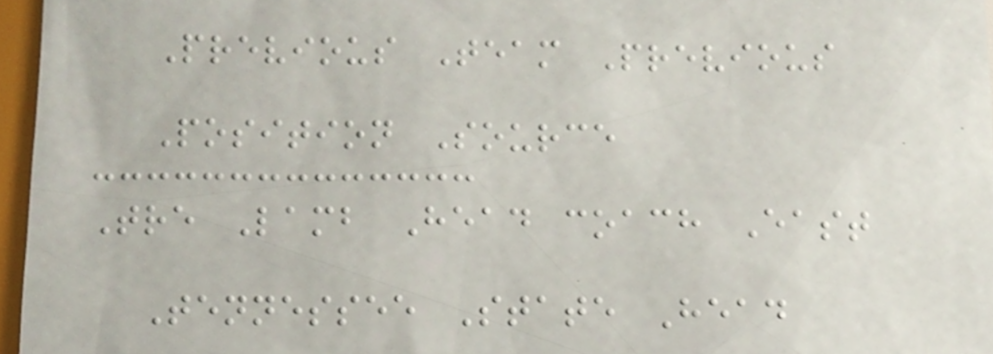Previous Team Previous
Position Source
Tre Lamb Head coach East
Tennessee State Head
